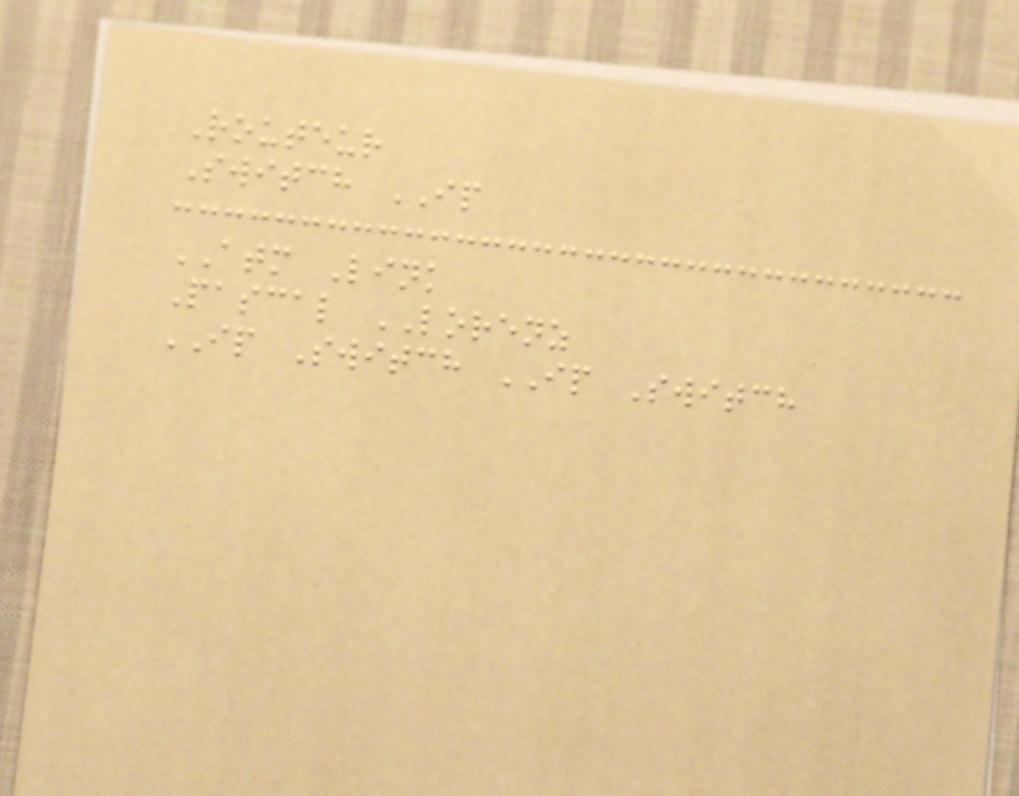Routeur
Switch IP
ATM Link
Pascal LORENZ
IP Switch IP Switch
